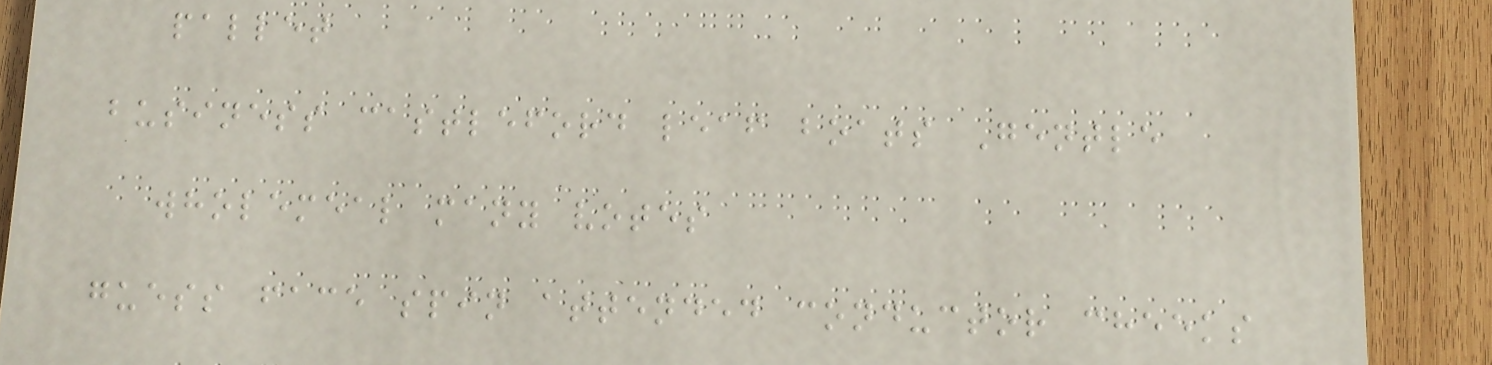pallet
business castleford leaf boats Gentle
wholemeal many votes
guess face spin attended conductor cheeks
